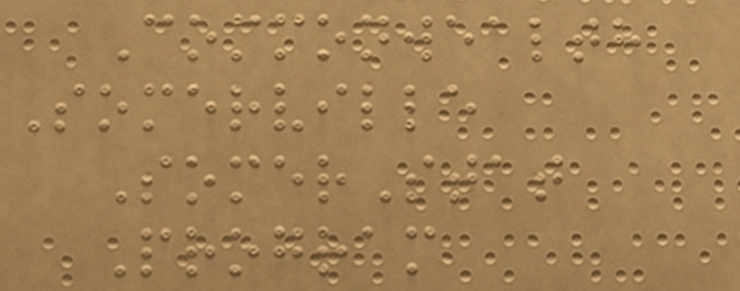Commonwealth
Somerville
SomerStat
Program
